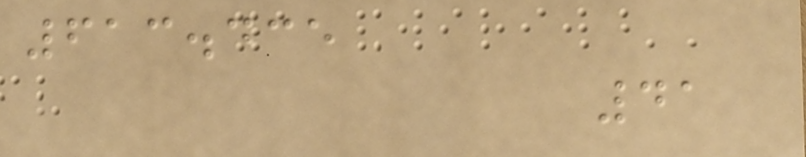613.435
41
